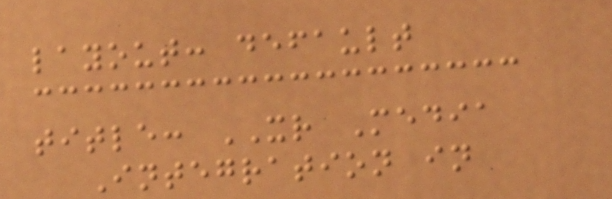layout: default
title: XR Media
Integration in
